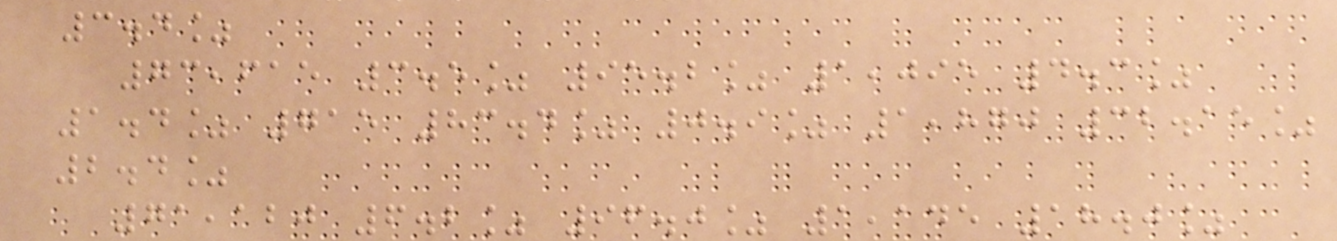3.4%
73,615 3.5% 95.2% 1,095 4.3%
1.4% 715 83.4% 0.9% 1,870 32.15%
2.4%
71,120 6.2% 96.0% 1,145 18.0%
